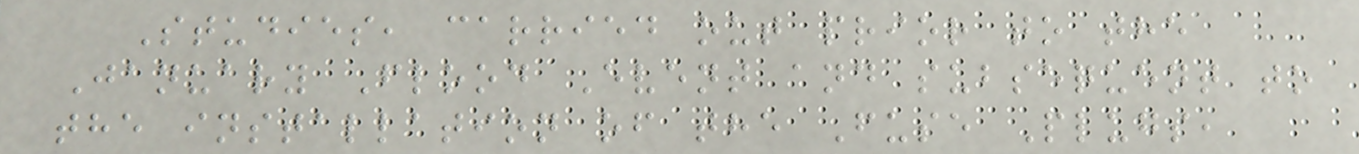Studies, carried out prior to the
January Flood Event and subsequent to
the installation of the Fuse Plugs,
